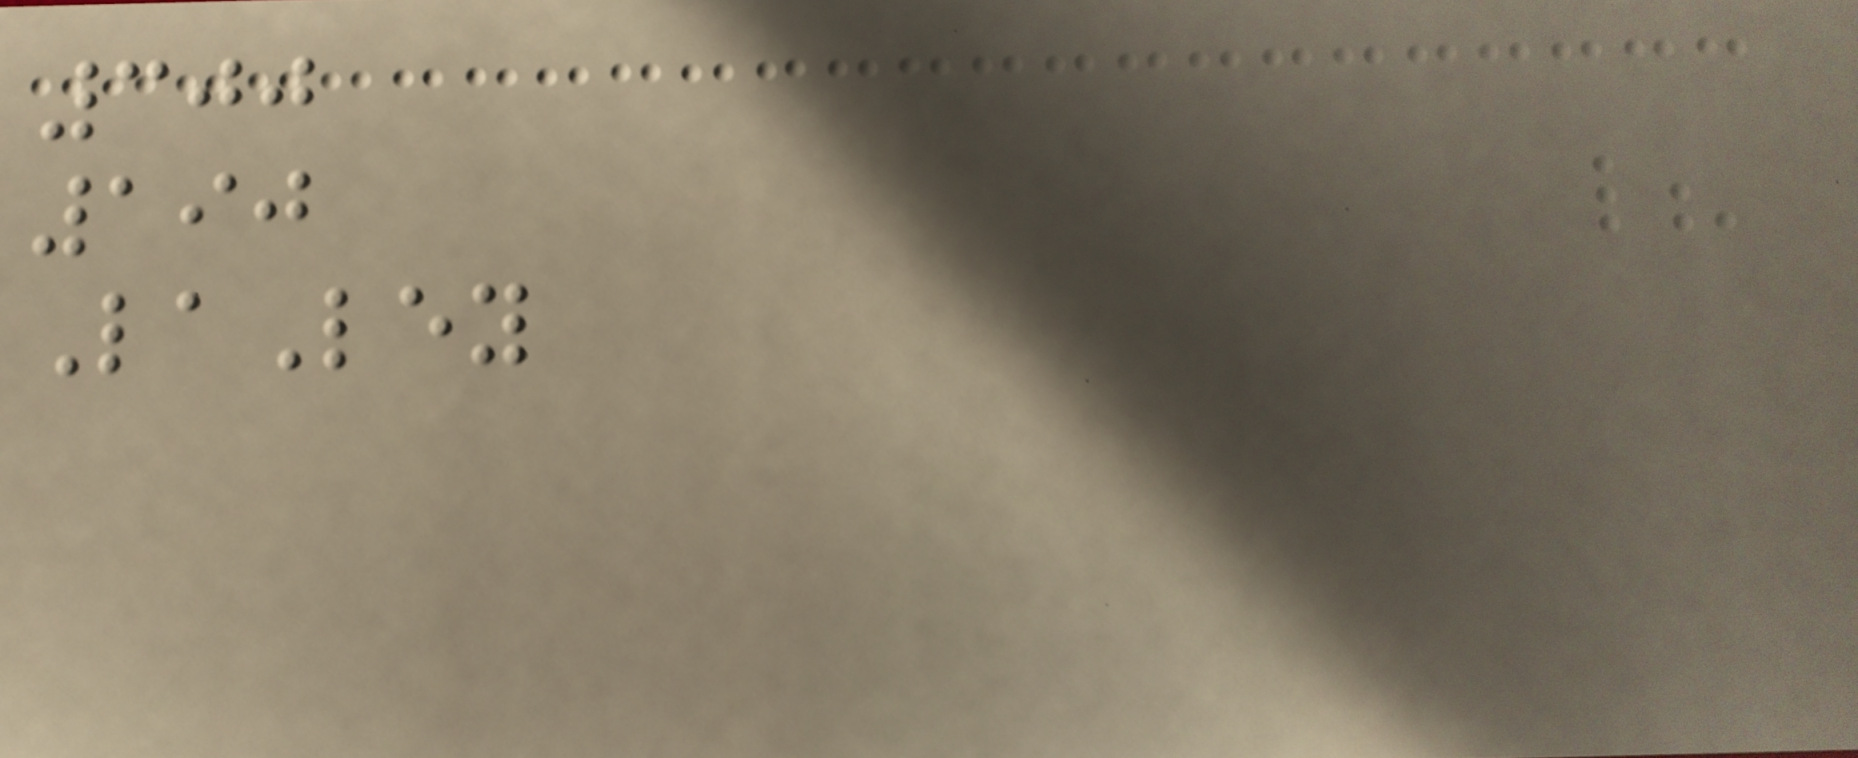300
190
LaLey
